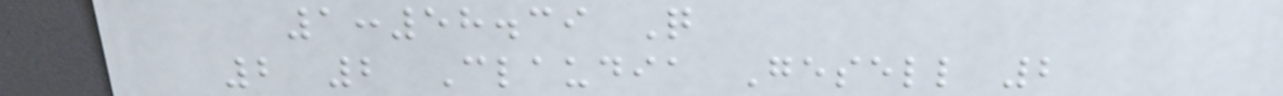1:58.39 Q
2 2 Claudia Gesell 2
